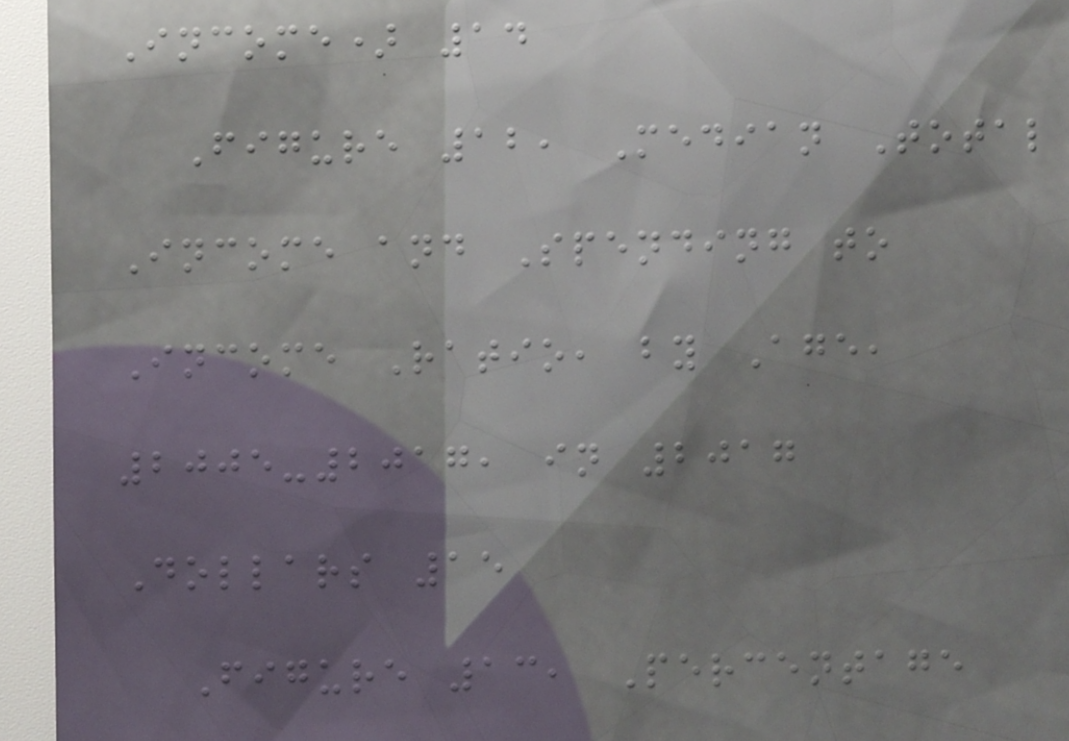Income) 14
Figure 12, Median Total
Income and Spending to
Income Ratio, by Age,
2005-2017, in 2017
Dollars 15
Figure 13, Percentage
